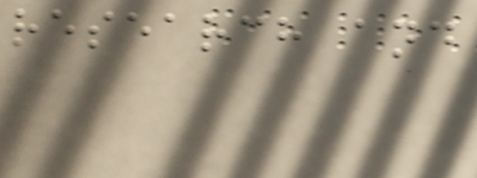research and
